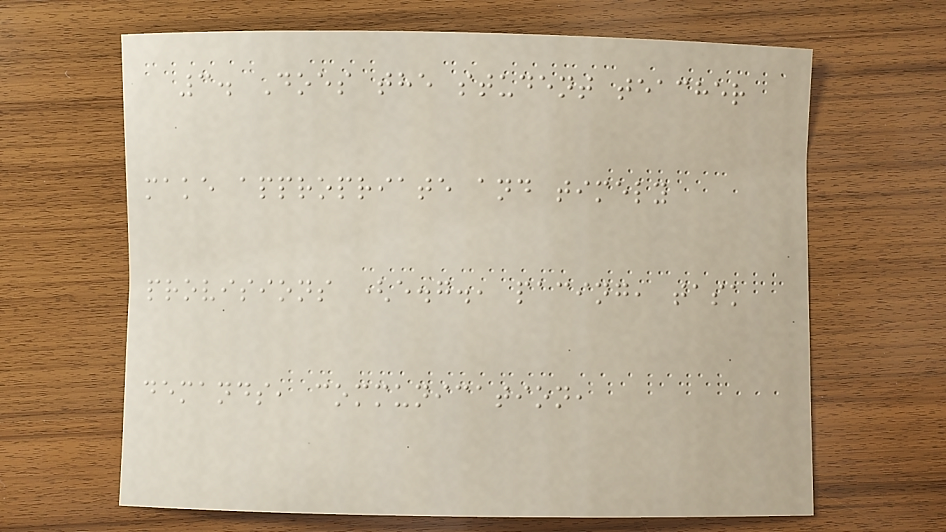3. Does the student teacher
make appropriate and timely
provisions (e.g., pacing, task
demands, communication,
